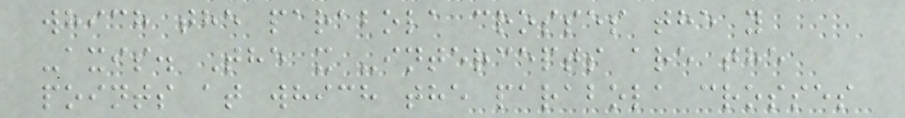which the parabola crosses the y
-axis. The x -intercepts are the
points at which the parabola crosses
